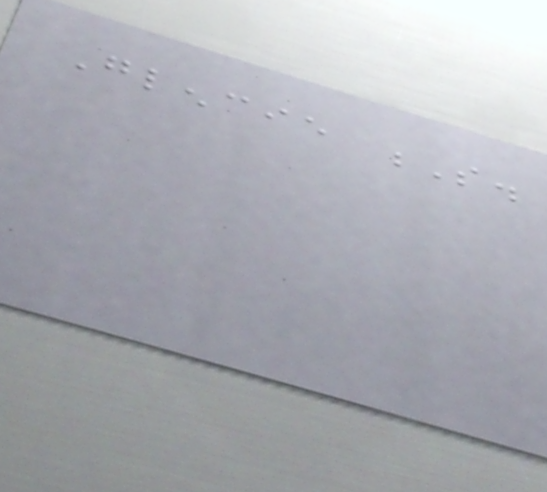Glencie S.
